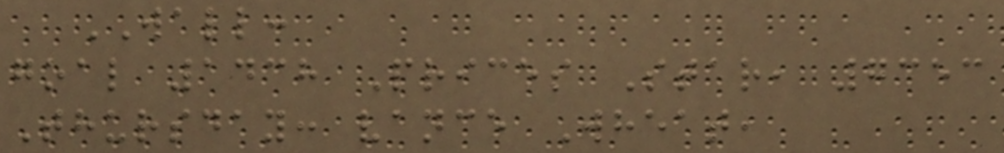WALL:
goal 1438 Prices Star, 7353
Thursday: vance Wheat,
